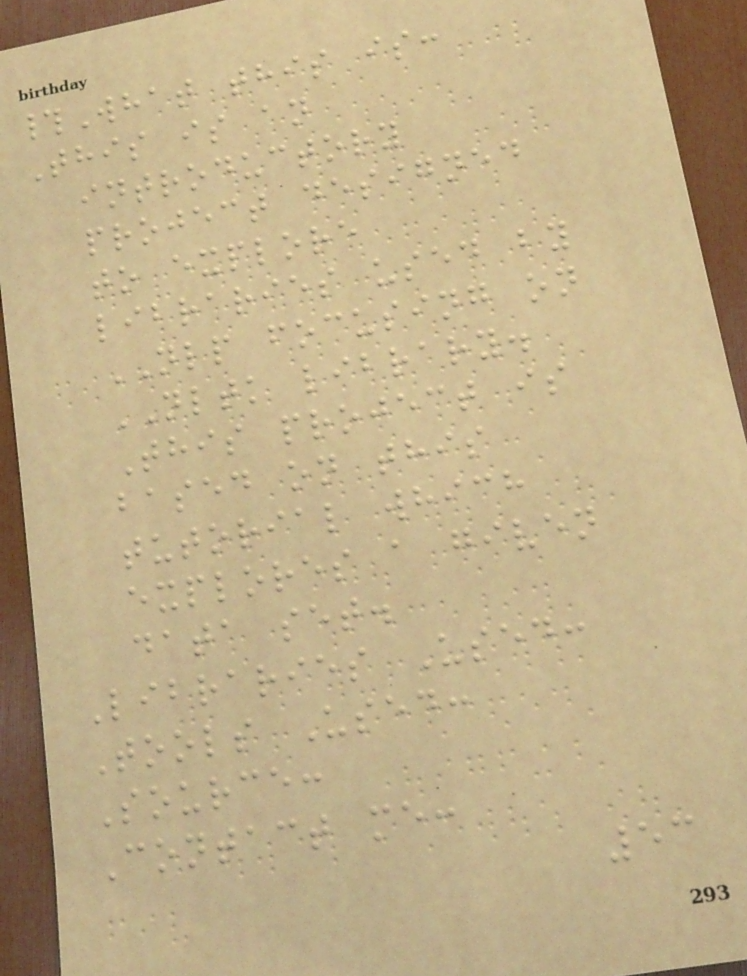#What this is:
This is an
introductory
project designed
to explore
libraries used by
NLP focusing on
NLTK library.
This project is
based on this
tutorial which
explores a given
data set.
Libraries Used:
Tools Used:
Source:
Contact me:
53
